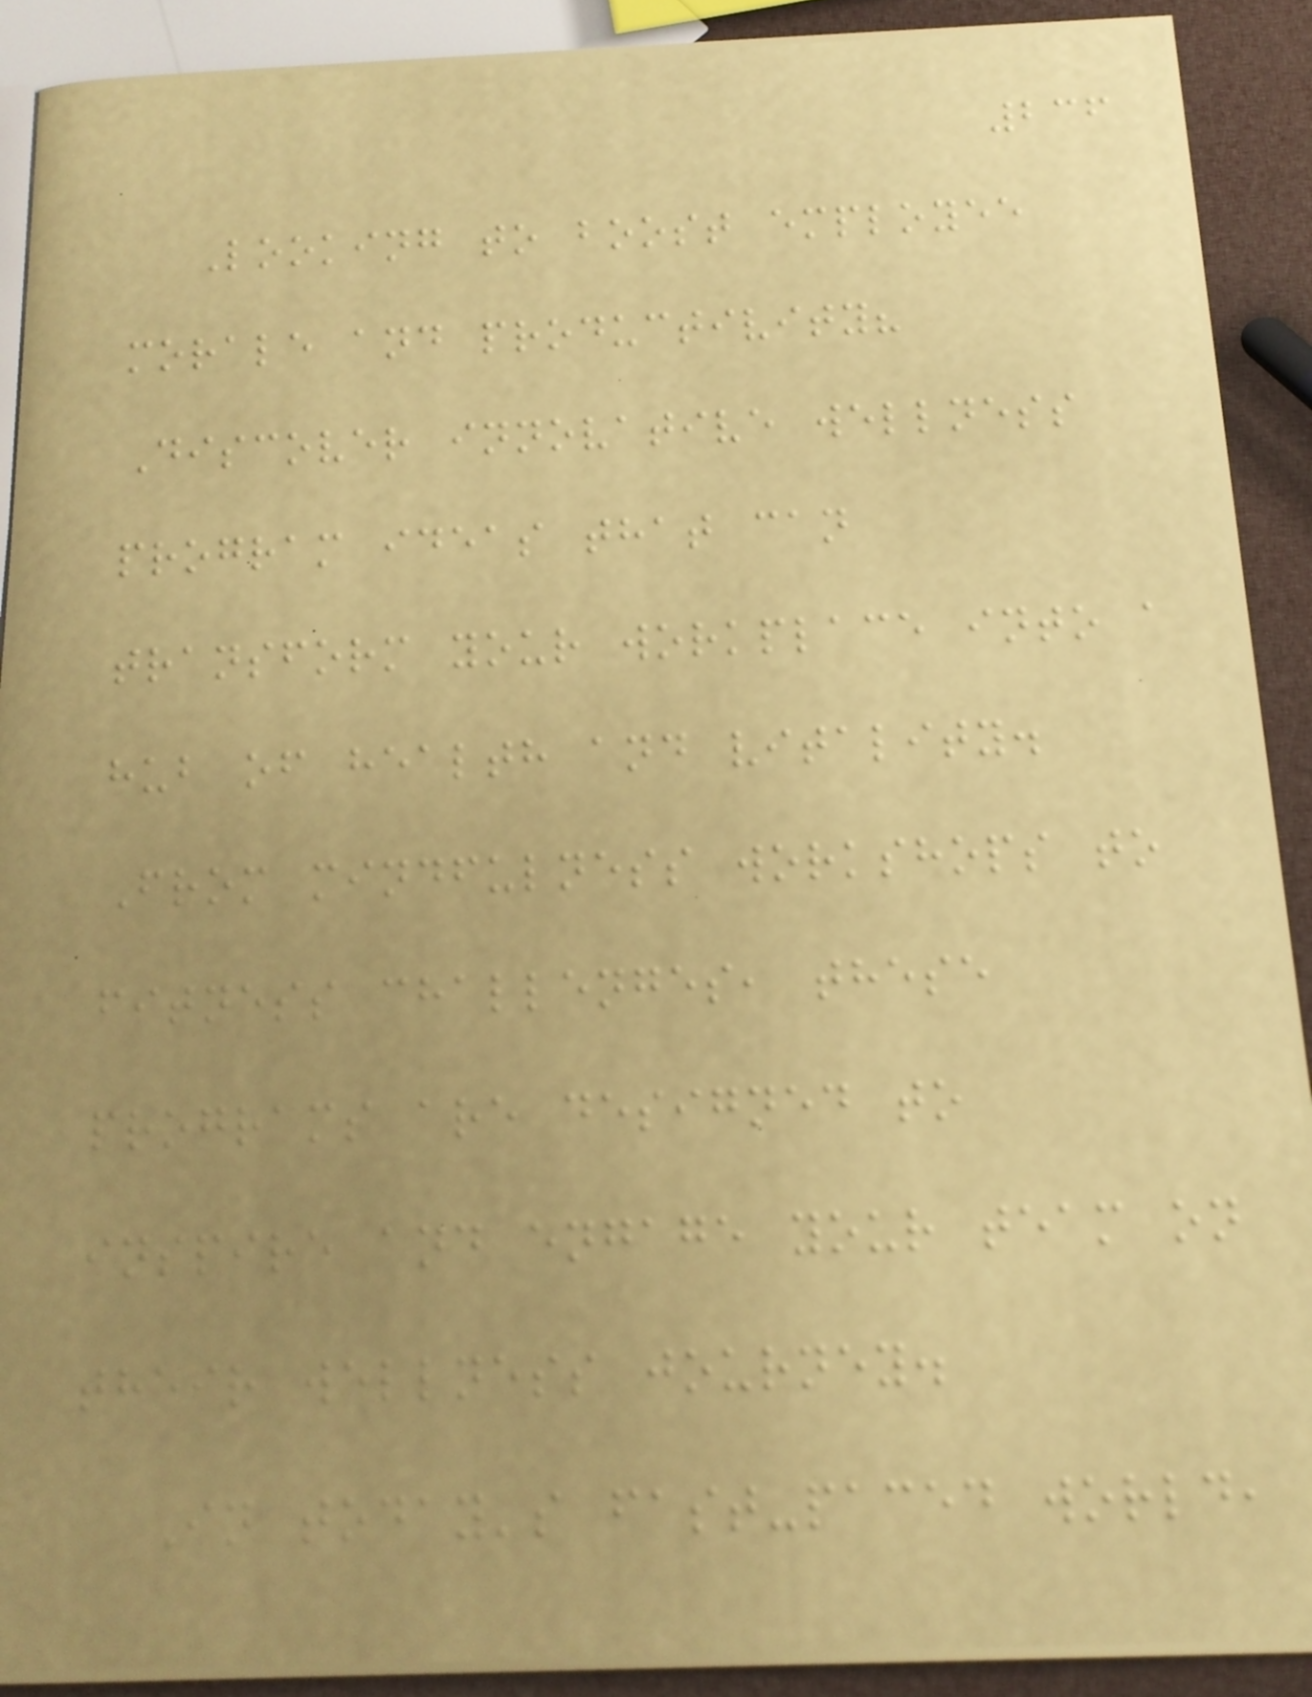236
Looking to boost employee
morale and productivity?
Discover innovative wellness
program ideas that can
transform your workplace into a
hub of health and vitality.
From mindfulness workshops to
fitness challenges, these
programs are designed to
inspire and engage your team on
their wellness journey.
In today's fast-paced world,
